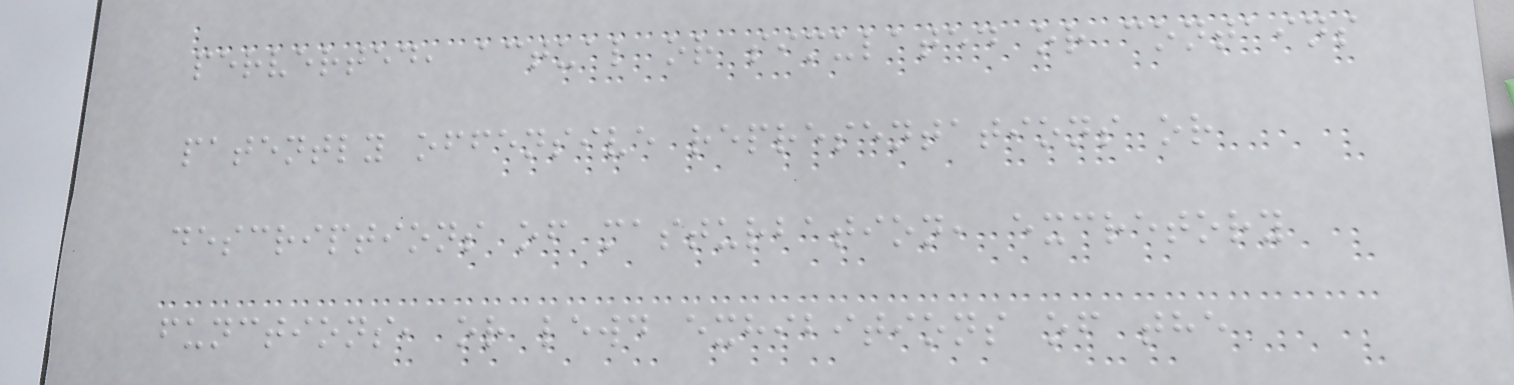perverted, actual or simulated or contains
patently offensive representations or
descriptions of masturbation, excretory
functions, or lewd exhibitions of the
